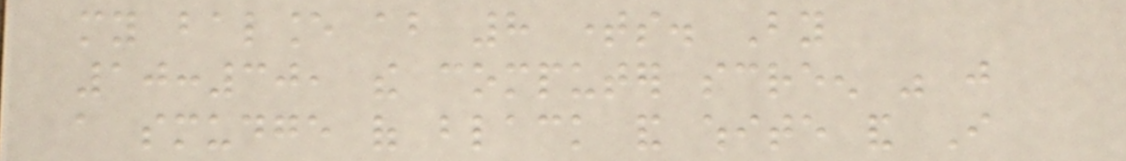my balance about 8 times. By
10:30, the computer screen was just
a smudge of black and white and I
